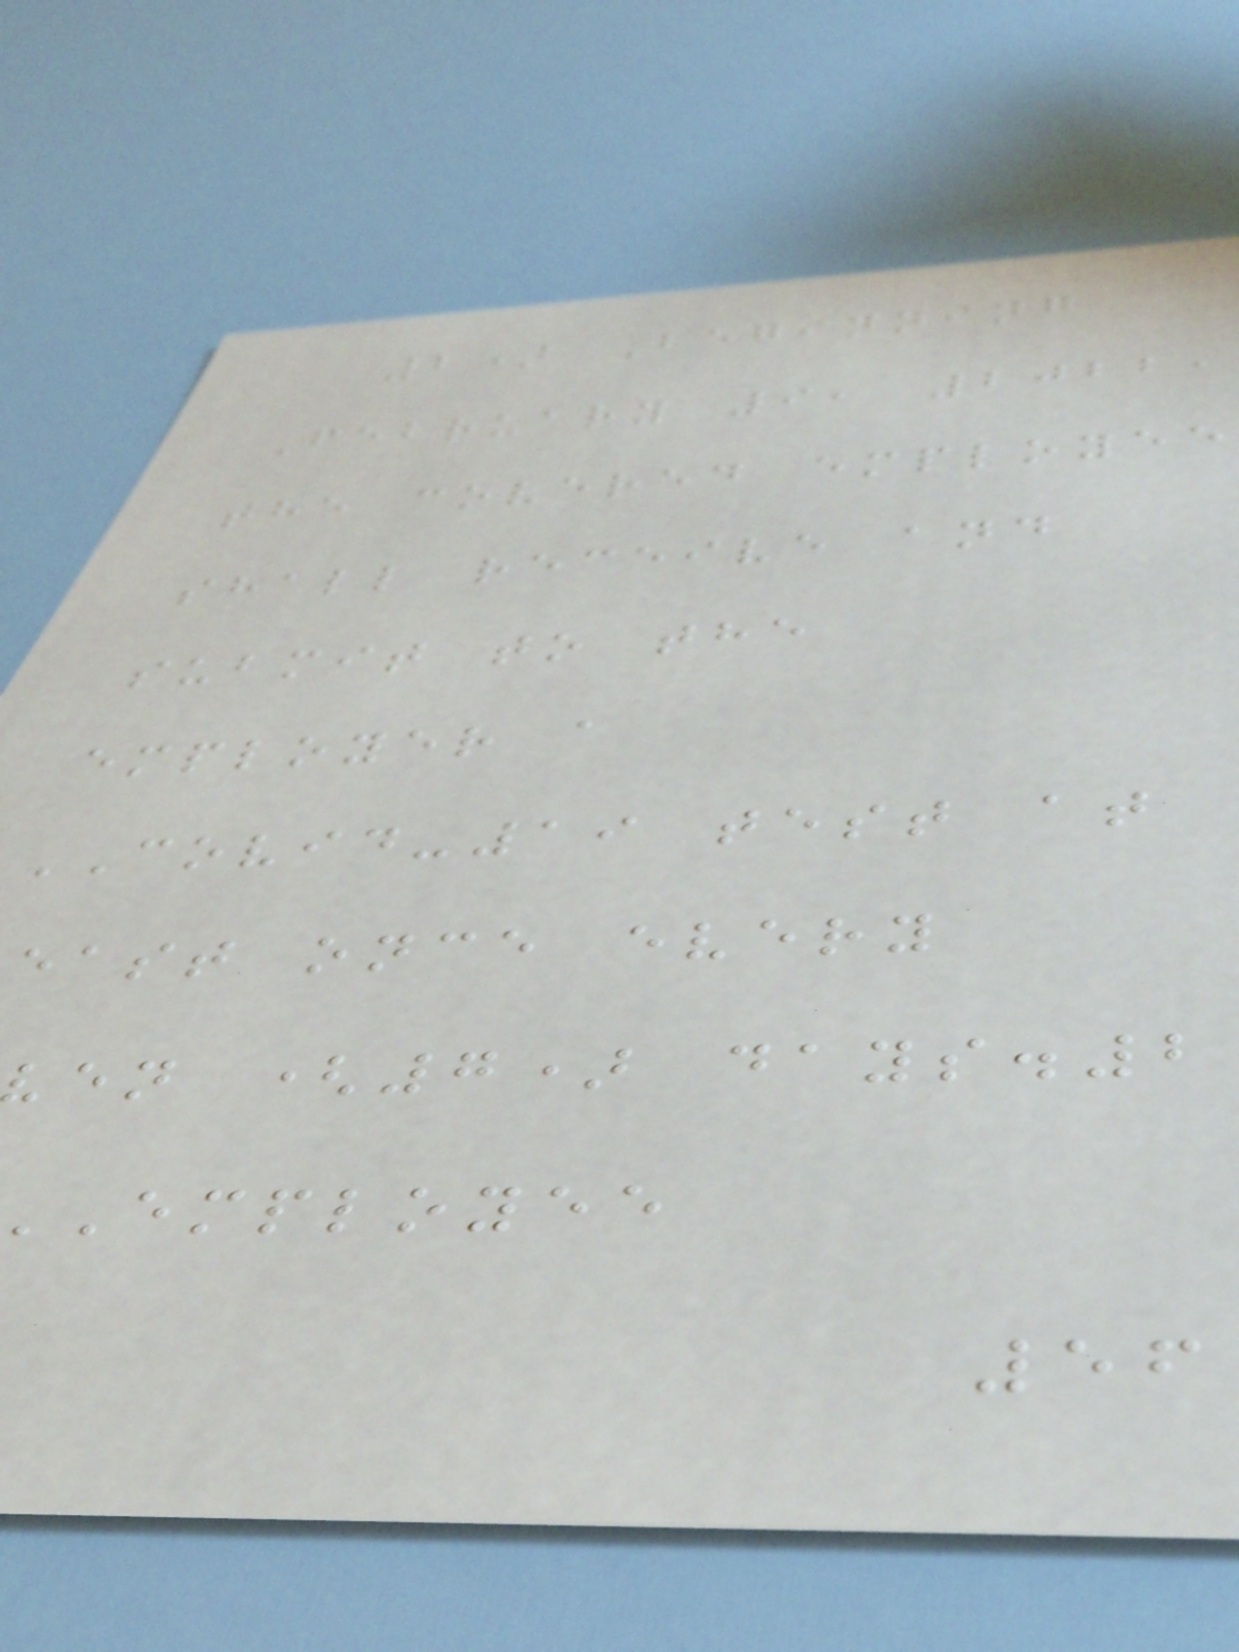2) Beginning
February 9, 2022,
the covered employee
shall receive and
submit to the
employer a
COVID-19 test at
east once every
ven (7) days.2
employee
56
